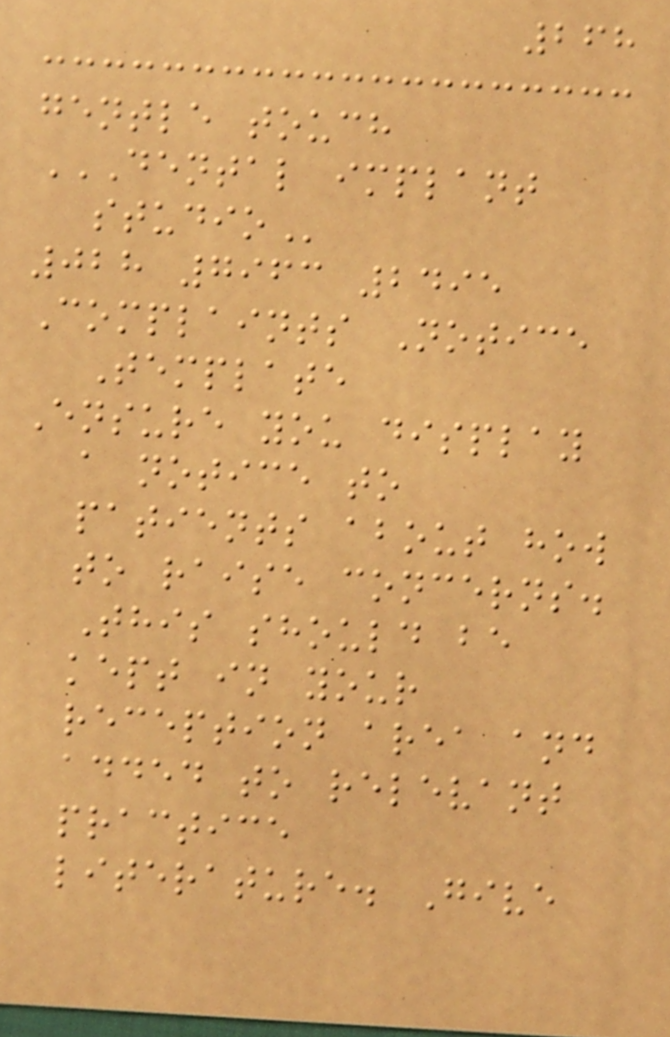268
gentle touch
DENTAL IMPLANT
STUDIO
028 7963 2495
Complaints Notice
Template
Ensure you display
a notice to
patients about how
to raise concerns.
This should be
kept in your
reception area and
added to relevant
practice
literature. Give
